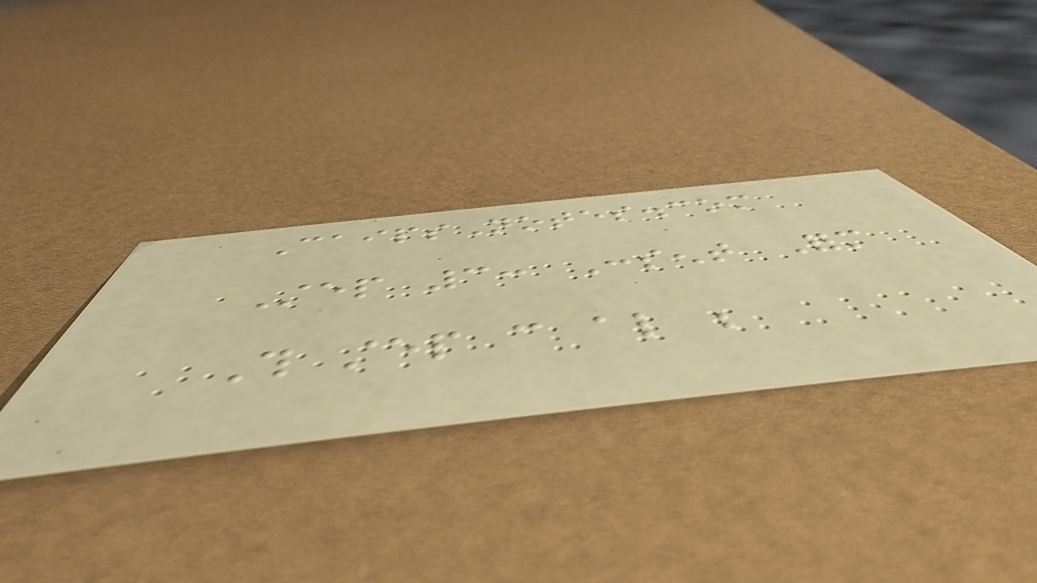CaipsNotes.com
Step 3: Consent Form
This step can also be
